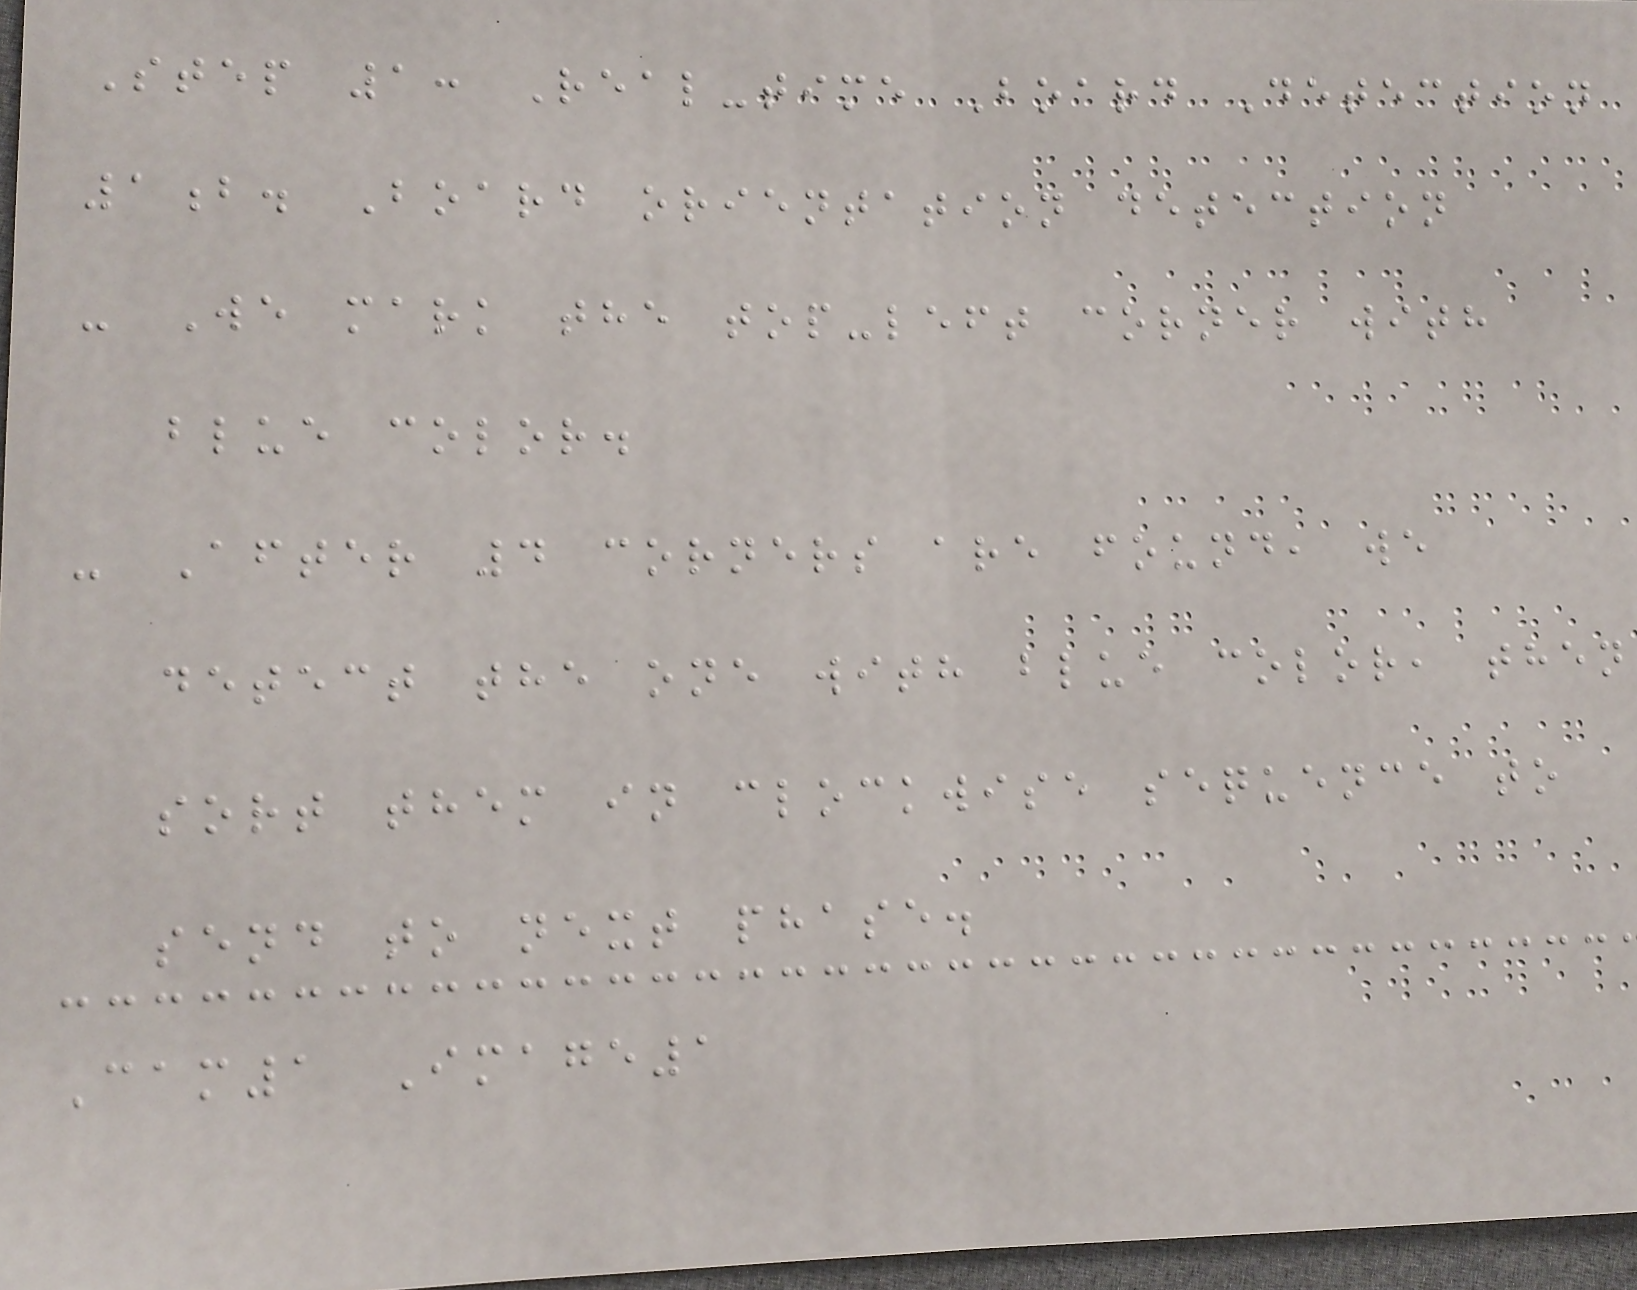Step 1: Real-time Board Detection
1b. Board orientation detection
- We mark the top-left corner with
blue color.
- After 4 corners are found, we
detect the one with blue color, then
sort them in clockwise sequence to
send to next phase.
Cam1 Image1
